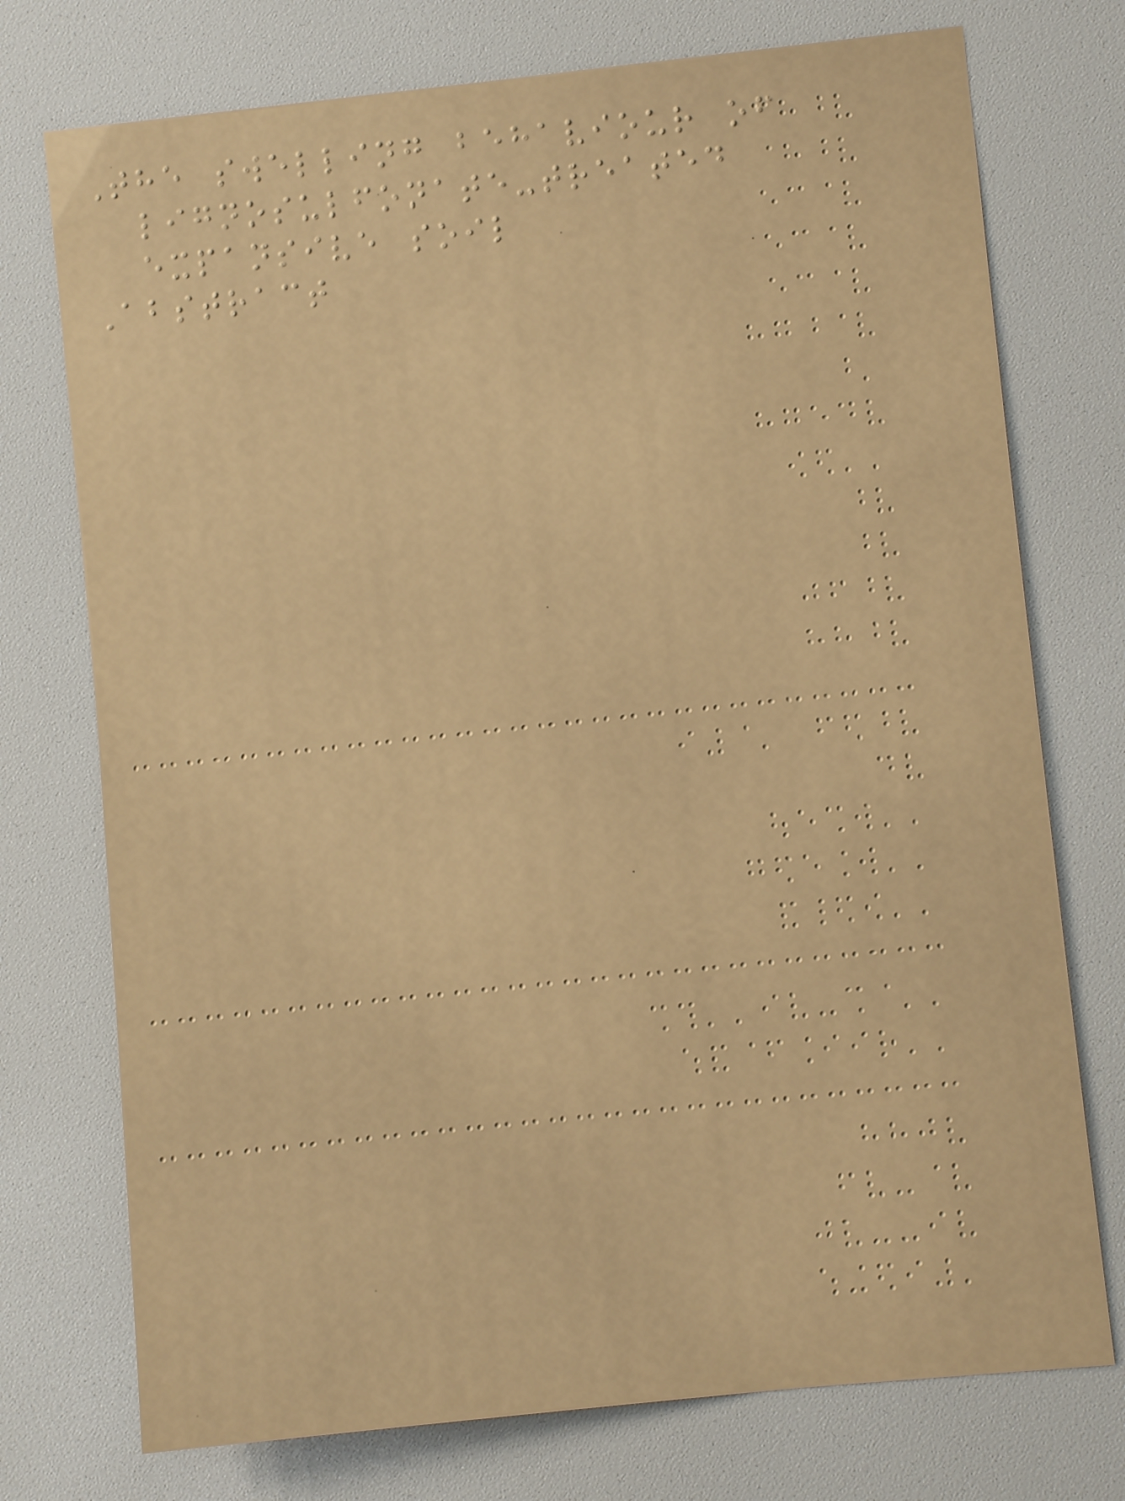The swelling behaviour of
lignosulfonate-treated
expansive soil
Abstract
